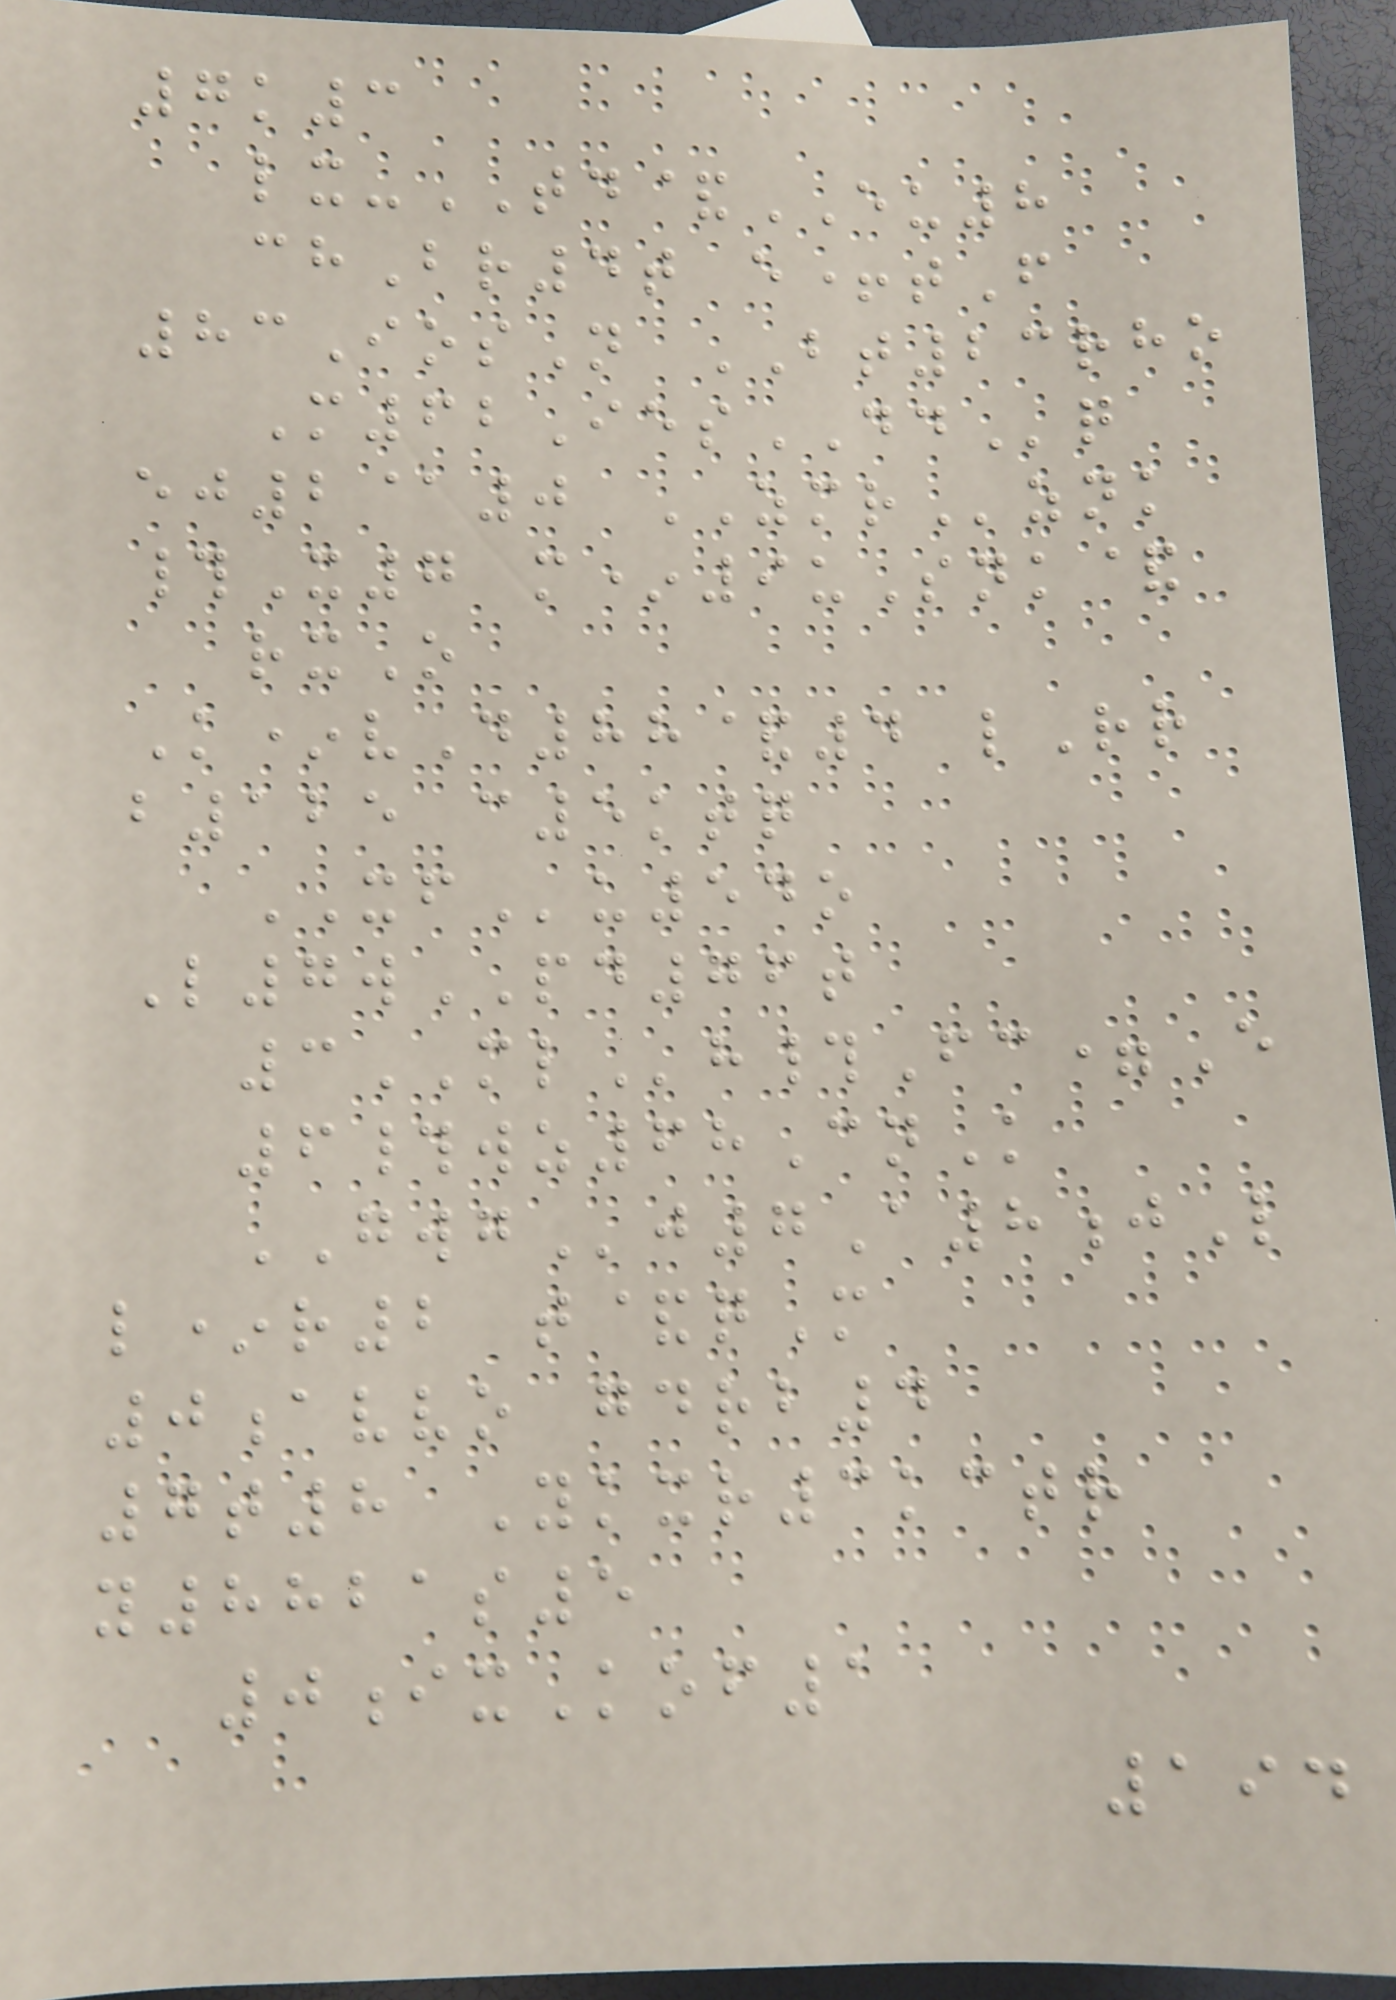7k3
lx-TD&EU8
chBr4t e+tF
83IosN BT23rho
M62IesDDq
ej2@0 ZMRznk
#X7 m*9uSnk&
rxO
K*vD88&4 lRr
b125 c5ktq
XFu54o
L7wPD76t
3MLh#Fc=E
6#wz68CnK
GWGj7A8jL
l*r2 t&qM
0avvo gdrb4
7t8 Ykxr3kctr
y8821s5
0ixKof1
194
